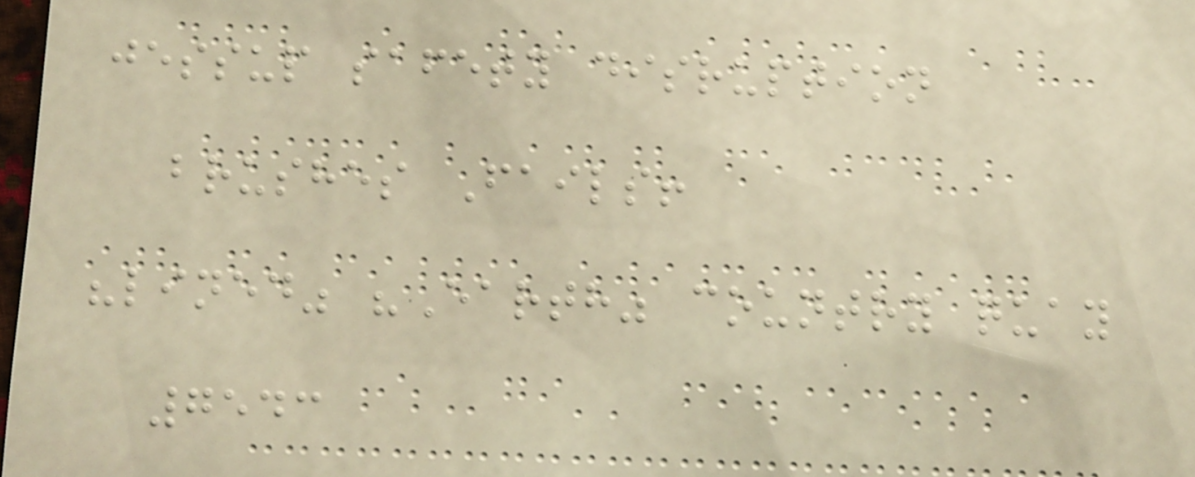jessup safety disruption
brushes Fails!
"lined" "Earth" country quay
7543
